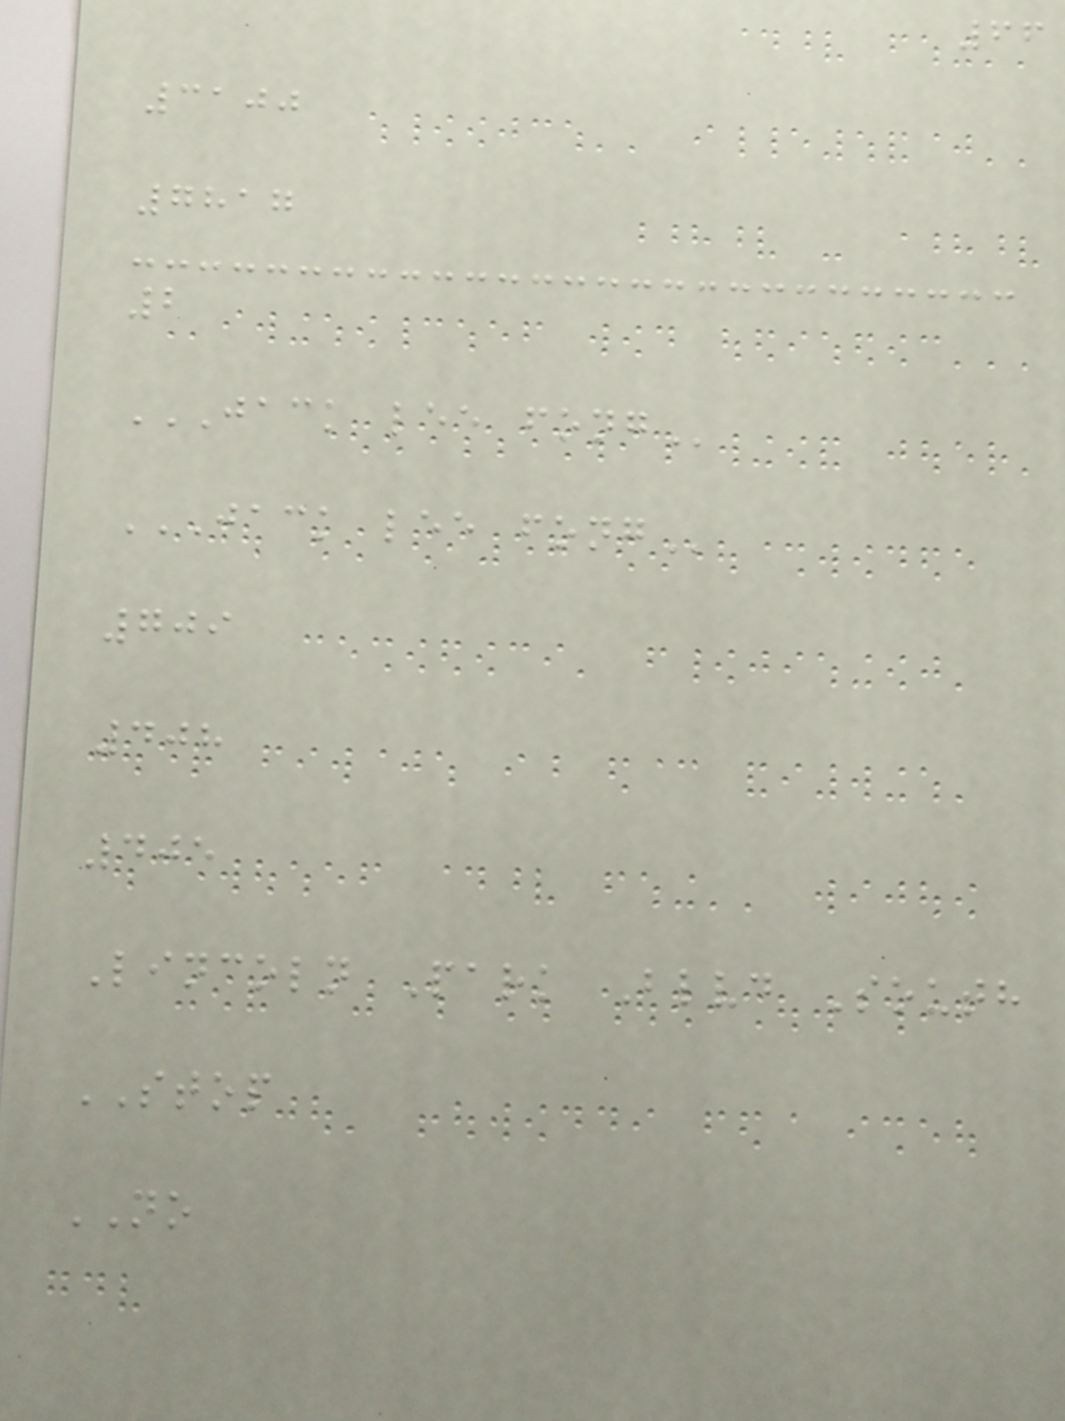66
3100
7817
2
JACK LEE FONG
JACK LEE FONG
709
408
405
Lincoln Park Blvd South
STOP
NO
